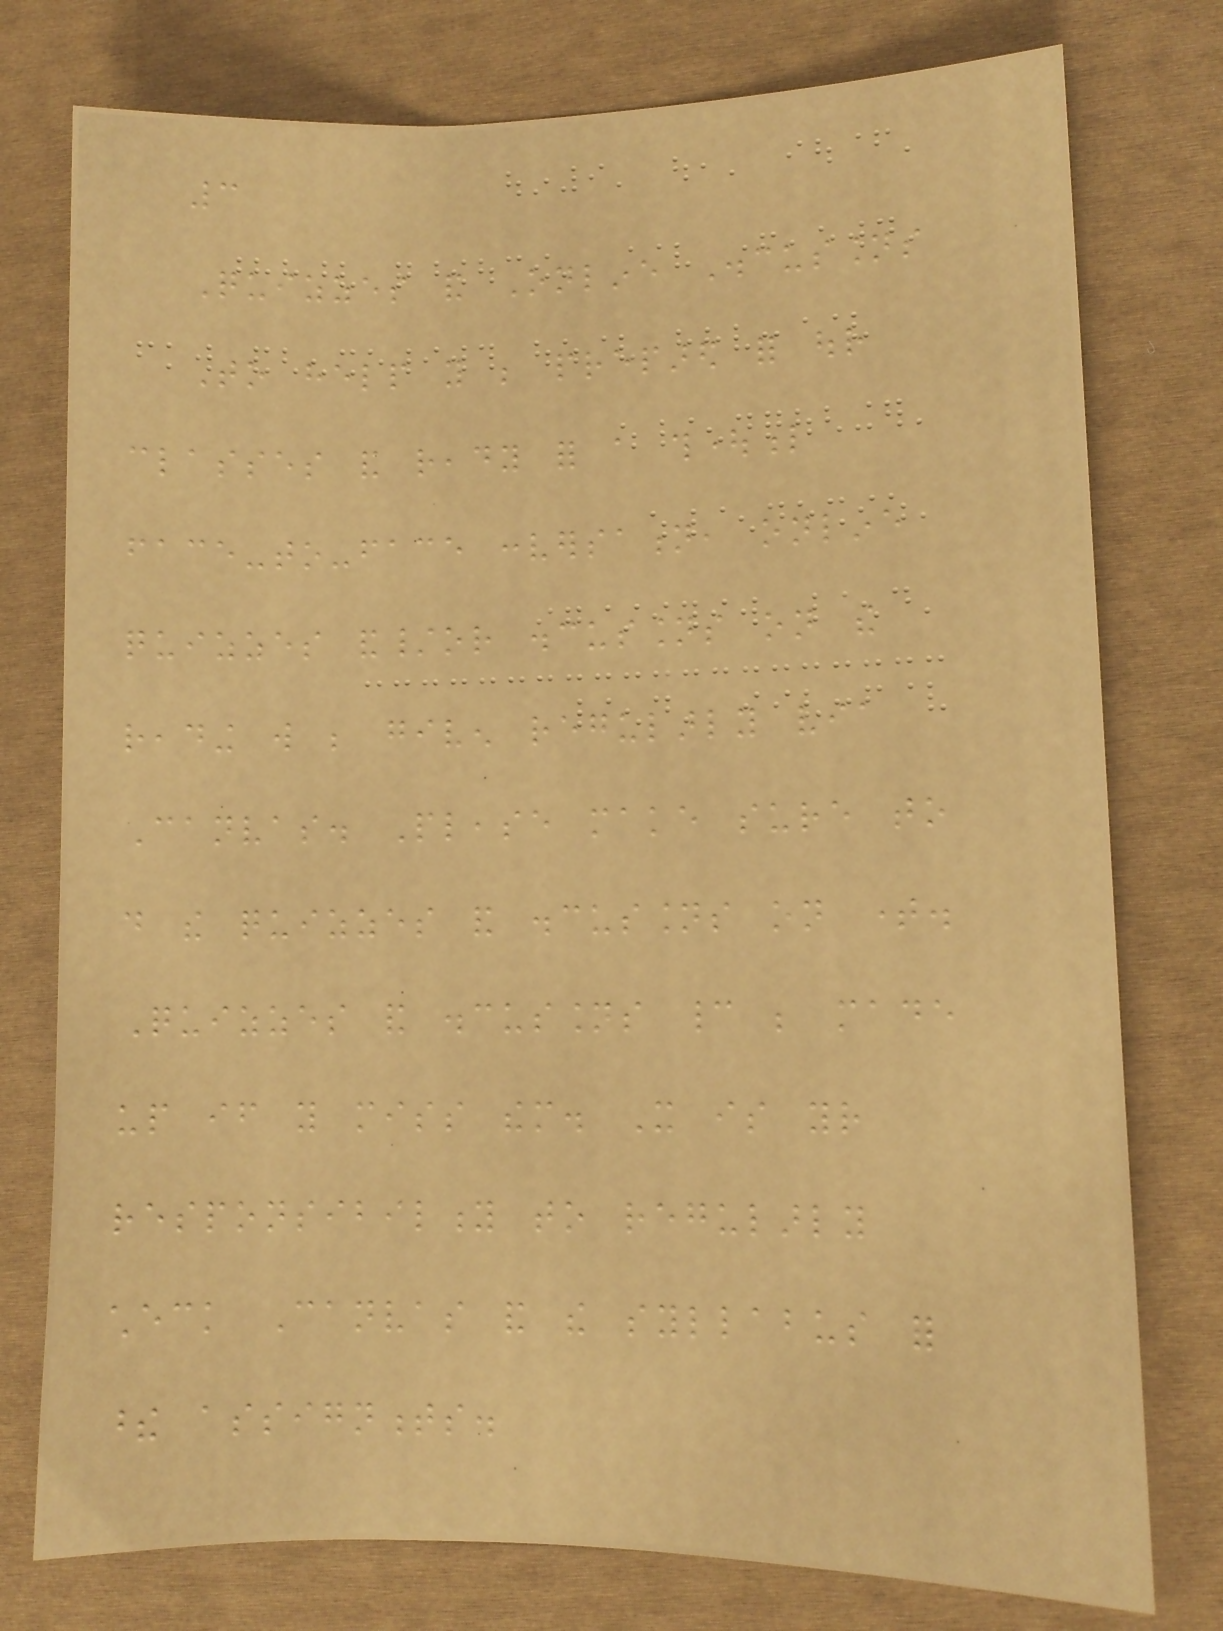3
Quizzes and Online Discussions
To help you be prepared for our
classes and ready for a thoughtful
face-to-face conversation, online
quizzes and/or discussions on the
reading will be given regularly via
Canvas. Please make sure to
do the quizzes and discussions on time.
Quizzes and discussions cannot be made
up if you miss them. It is your
responsibility to regularly
check Canvas and the syllabus for
these assignments.
